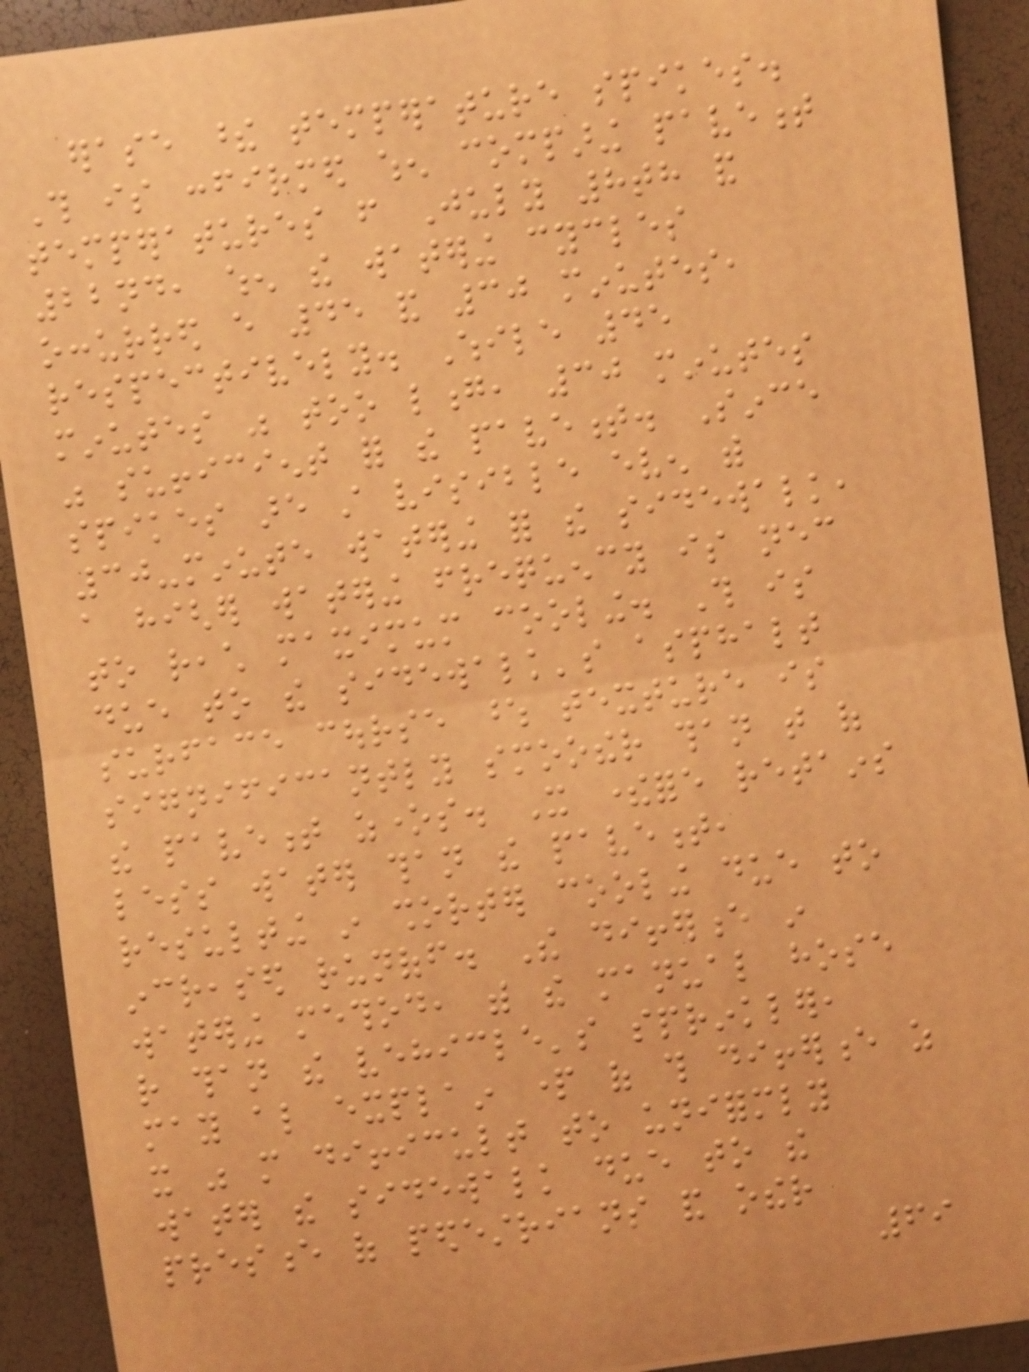erase these temperature spikes.
This is confirmed when comparing pavement
temperatures from July 8th and
22nd, when the watering cycles
occurred every 45 and 30 minutes,
respectively. While 45
minutes was too long, 30 minutes
was sufficient for the pavement. Since
spikes are still visible even with
30-minute watering for the sidewalk,
a higher watering frequency is necessary
to reach maximum cooling. This is
due to the sidewalk's asphalt
surface course whose texture is
significantly smoother than that of
the pavement zones. It therefore retains
less water than the pavement,
resulting in shorter cooling due to
increased runoff. The difference in
watering method, with the manual hose
rather than the vehicle's sprinkler,
may also explain part of this difference as
it was more difficult to uniformly
water the sidewalk due to the
presence of pedestrians and other
69
